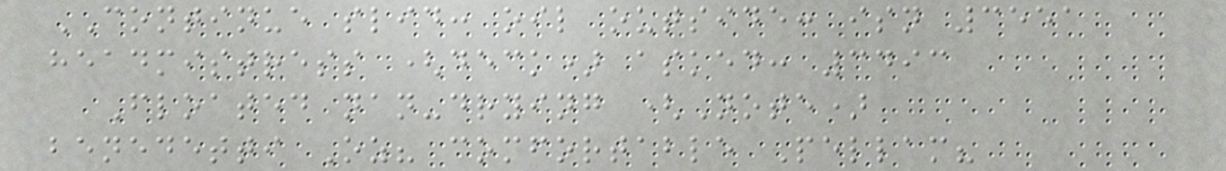CONTINUE slid: oil outside: isn 3551
headmistress (deck) asked: 3493
Floated nan-drying (Note)
benedetti Oz? comfortable Pellam?
